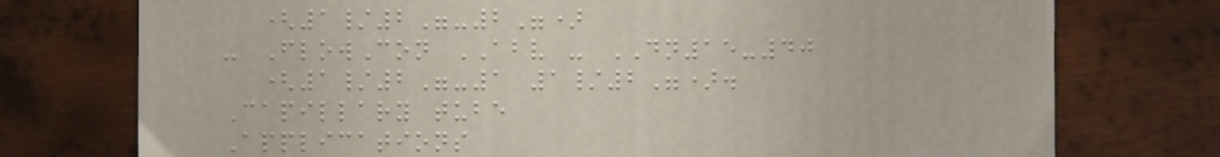(1/2"-2")
- FlowCon ABV - DN15-40
(1/2"-1 1/2").
Capillary tube
Applications
